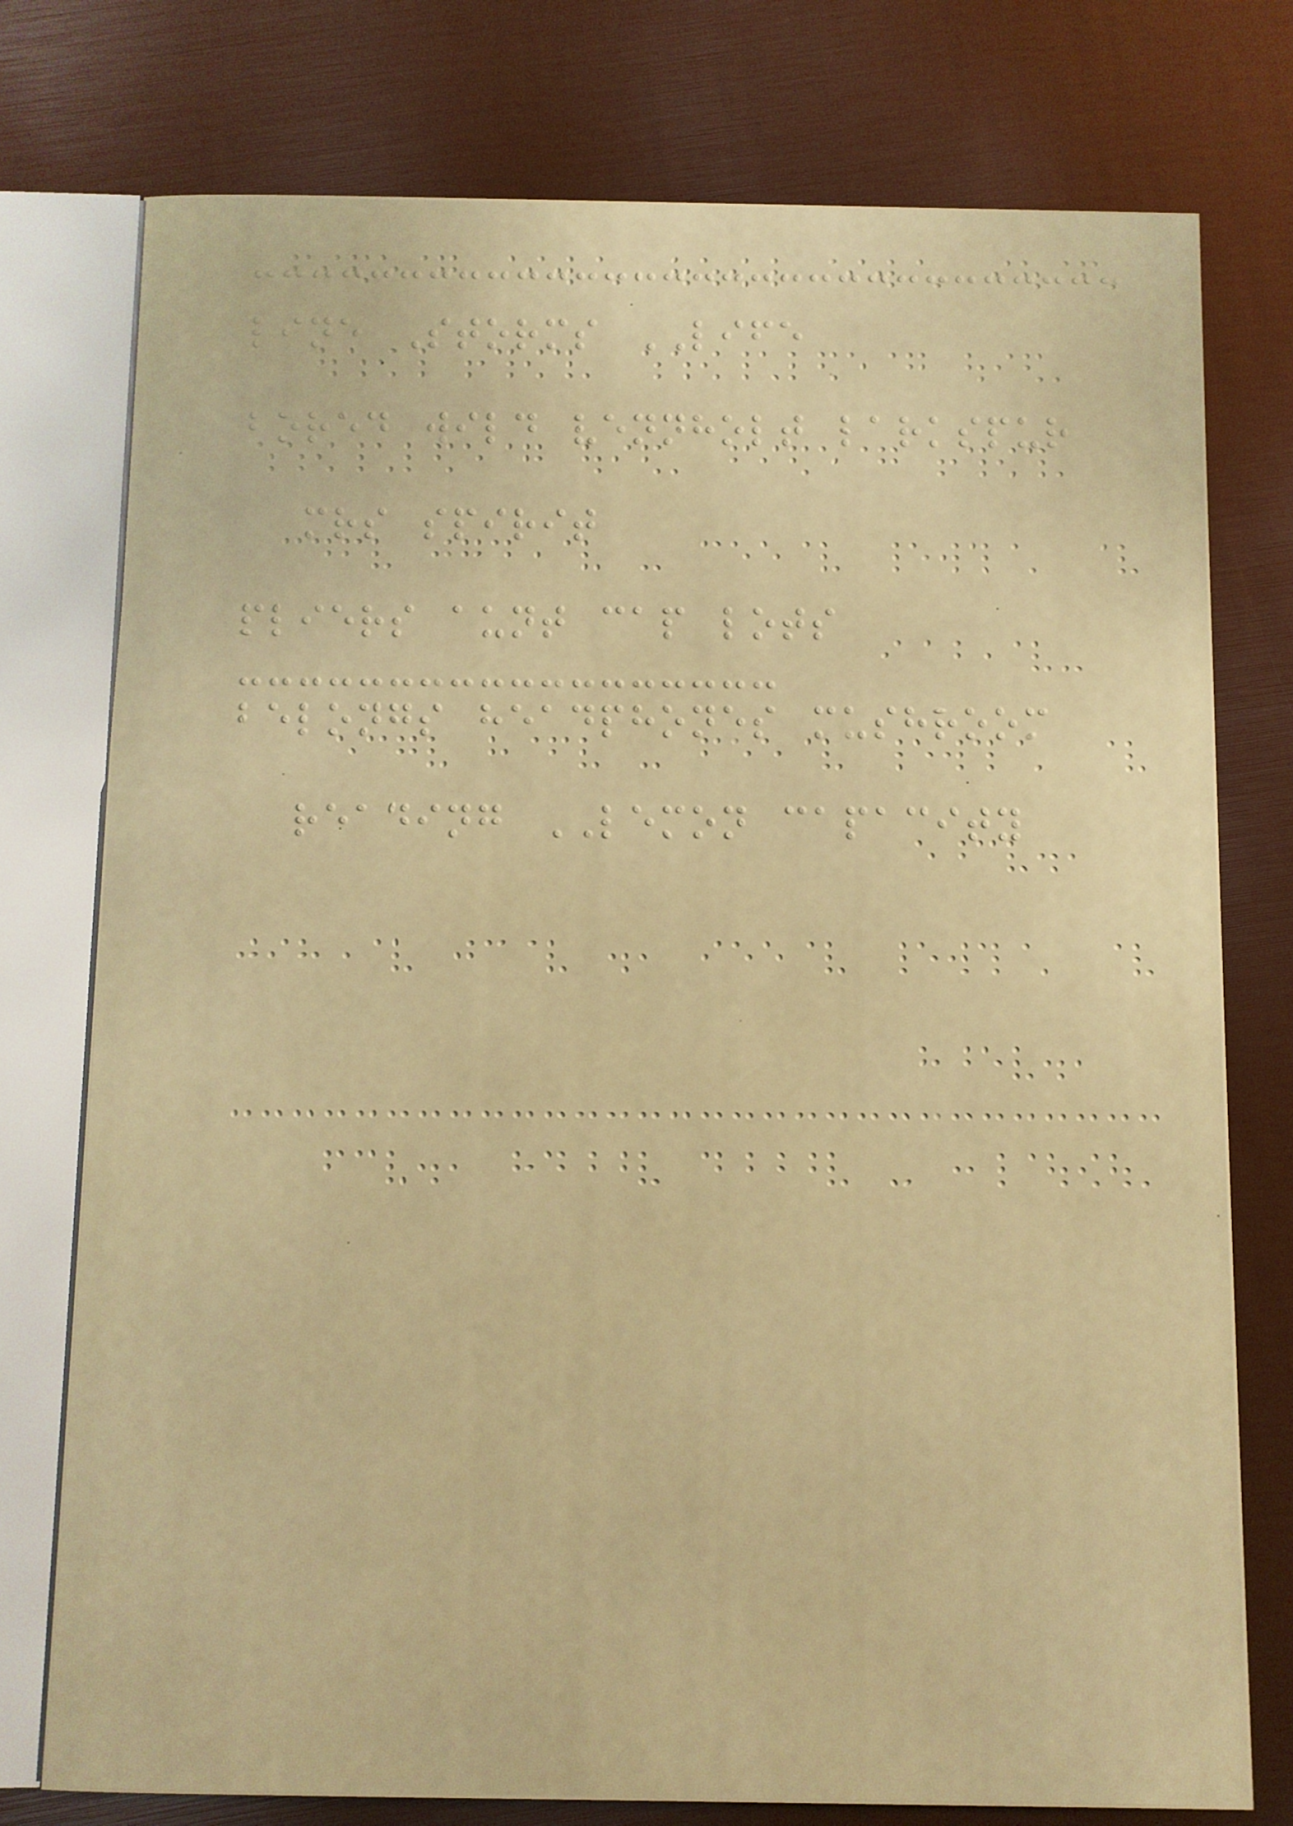line Storms LIFE
bored wild vennholt larkspur
mrs spirit
pliers aunt cap lots
belongs headphones mushroom
reading LEMON capacity
